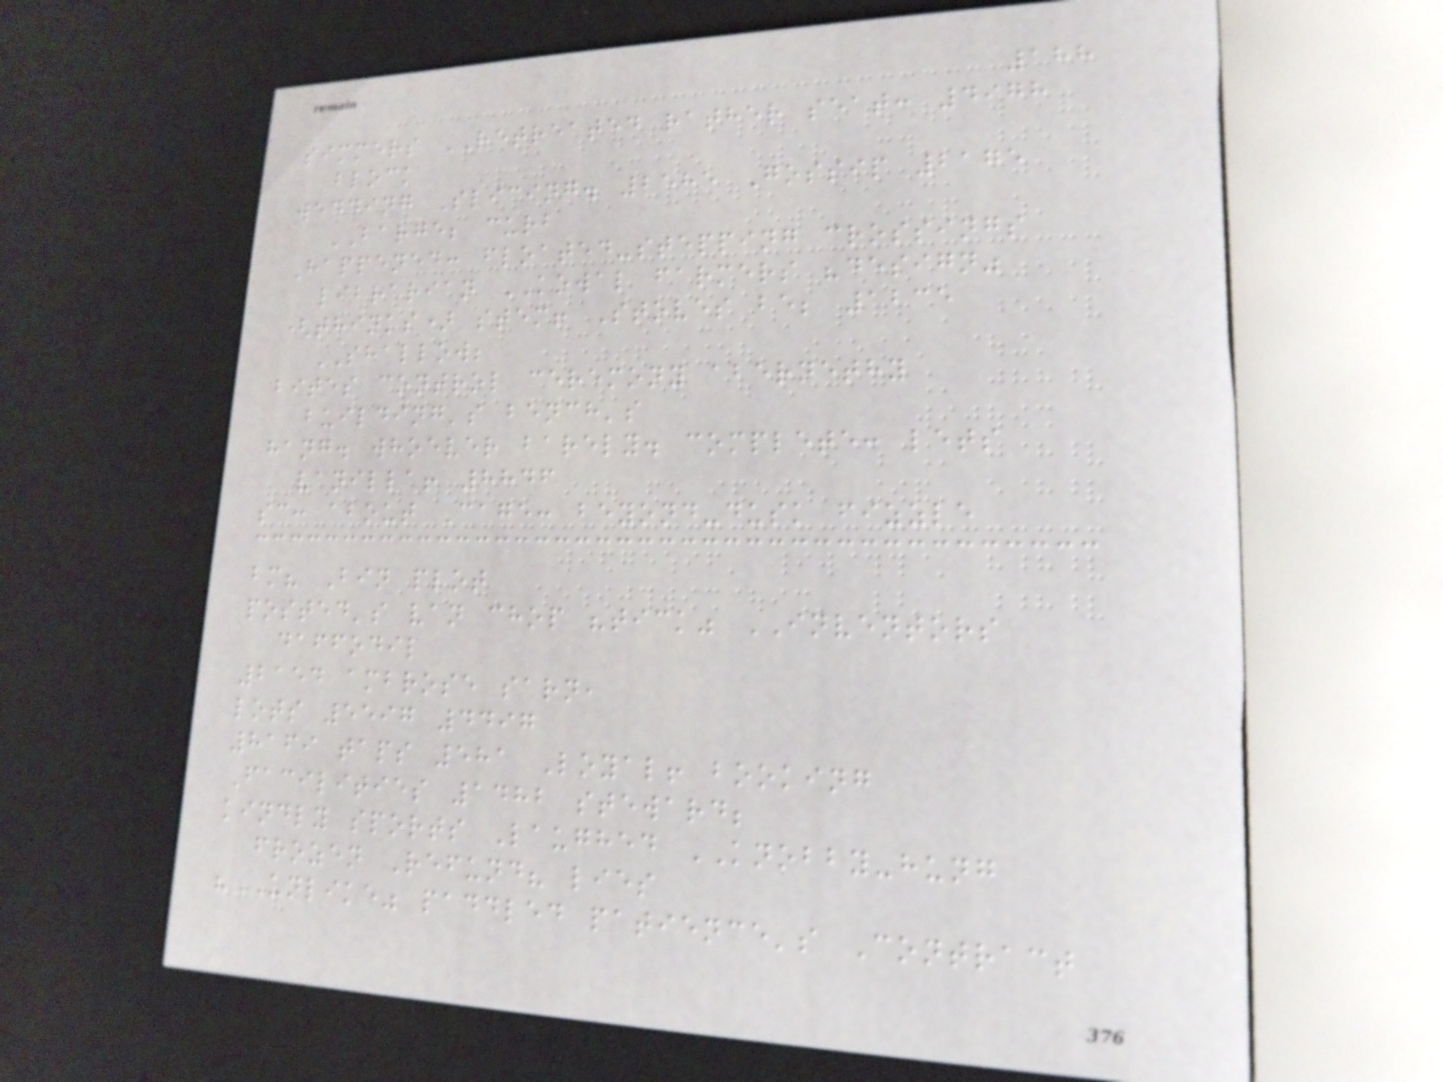188
simmers RETREATED rather seat: 4978
block
wedding Slicing. 2585 Gossip 2175
BARGE; curb
Happened: floated-stepping crossings
librarian KOWAL farmers "design"
(thinks) stem! Stoves be; 1235
SHALLOW;
bites control ceremony abernethy
building's bench's
hang. whoever barely. complete: lets
vanilla! 8846
sc: about Cage: beyond-dusk fizzle
bm? Bin plot
posted's van chop "tick" INVENTORS
daffodil
2154 ambrose sarn,
lots 5597 4497
8169 taps 581 Loyal! booking
Facilities 1482 steward;
kindly sports Laughed KNOBBY-hung
frozen Refund? lies
"UNLIKE" paddled patience's Contract
